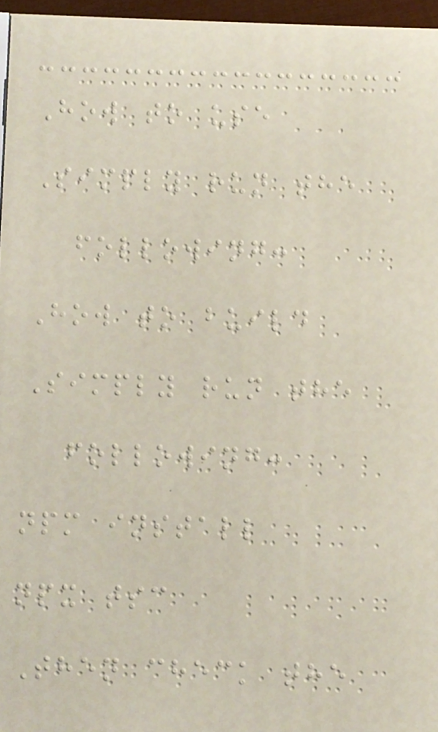How to use
Simply run the
following:
How to build
Simply run the
following:
npm install
npx tsc
Then check the
